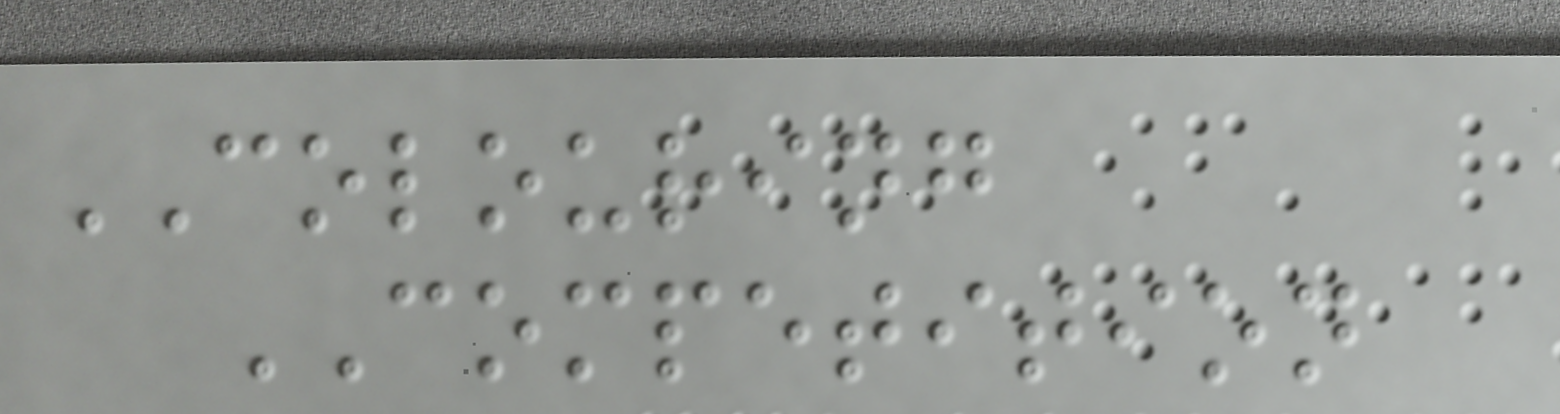COLOURING
COMPETITION
